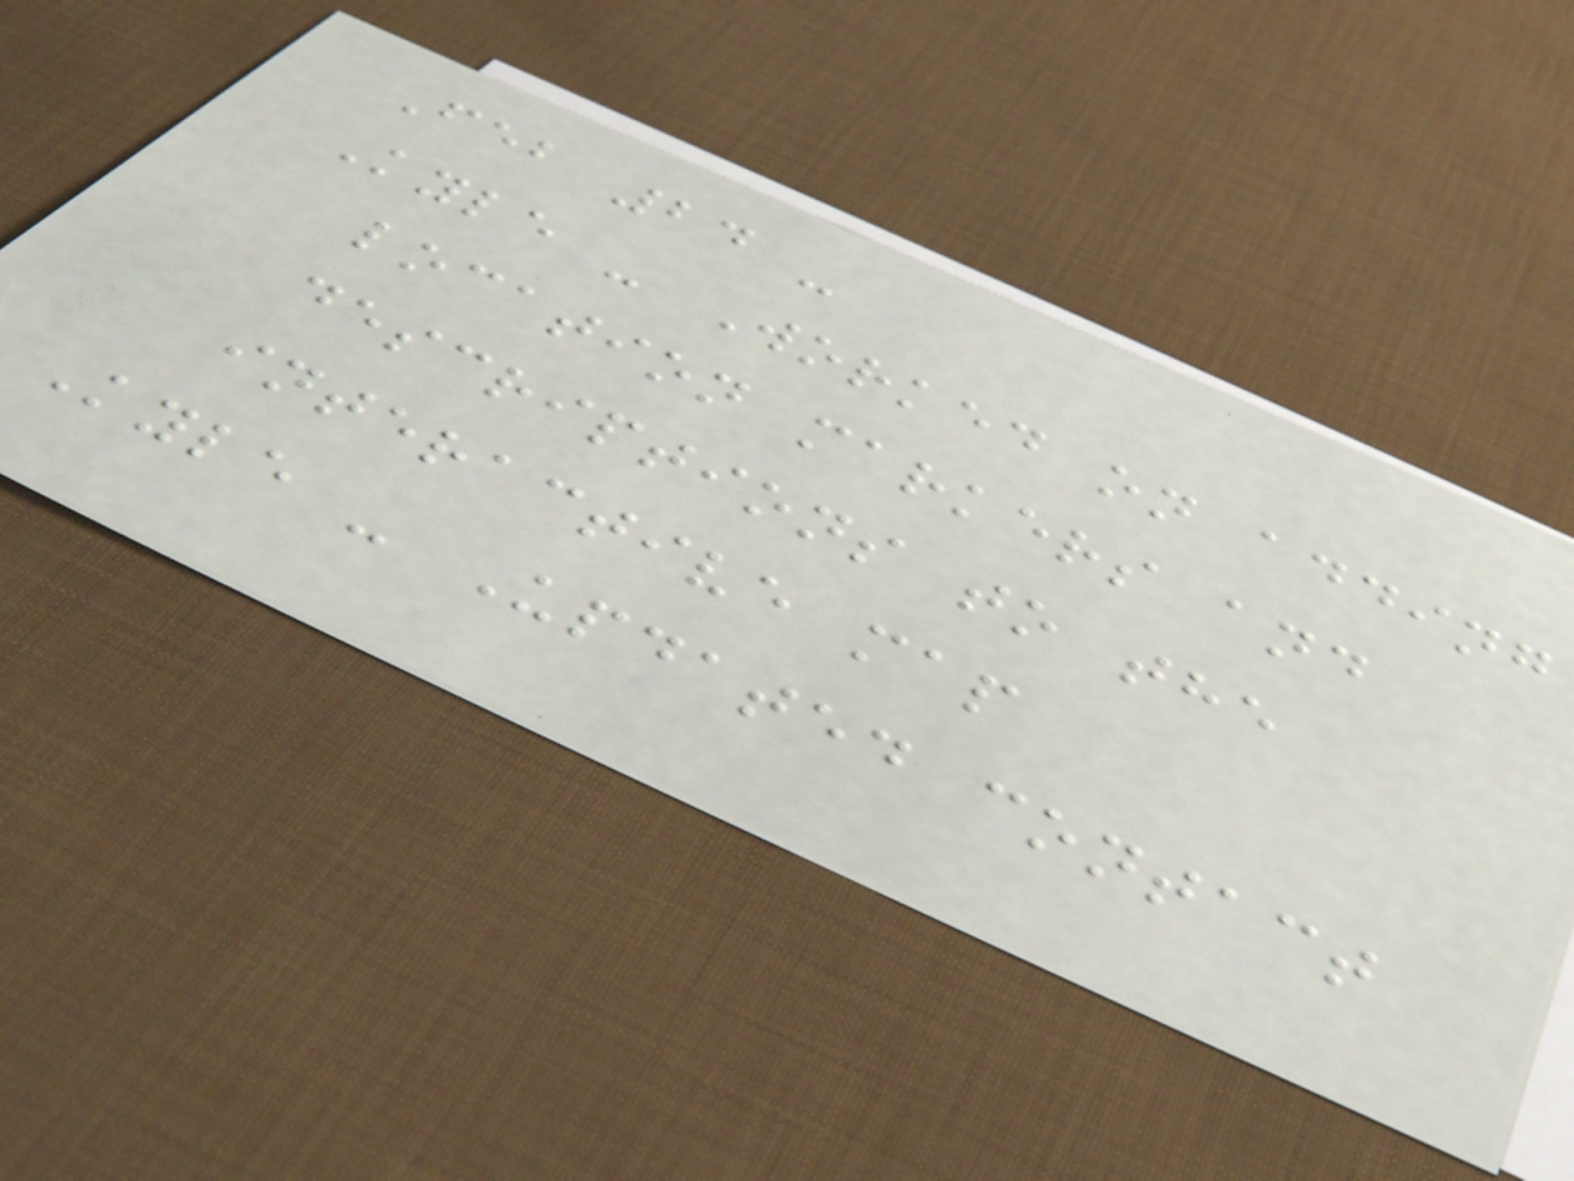Feb 24 -
Kyle - Worked on adding
location markers and
descriptions to the
interactive map
Kyle - Updated contact
